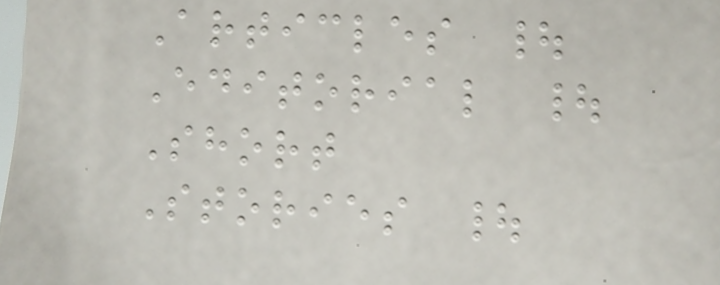Articles |
Editorial |
Short
Stories |
